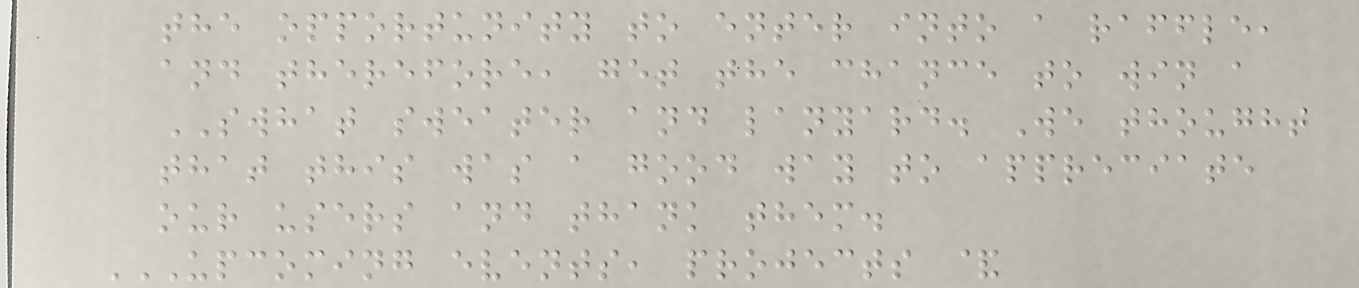the opportunity to enter into a raffle,
and therefore, get the chance to win a
SWHAT sweater and lanyard. We thought
that this was a good way to appreciate
our users and thank them.
UPCOMING EVENTS, PROJECTS &
